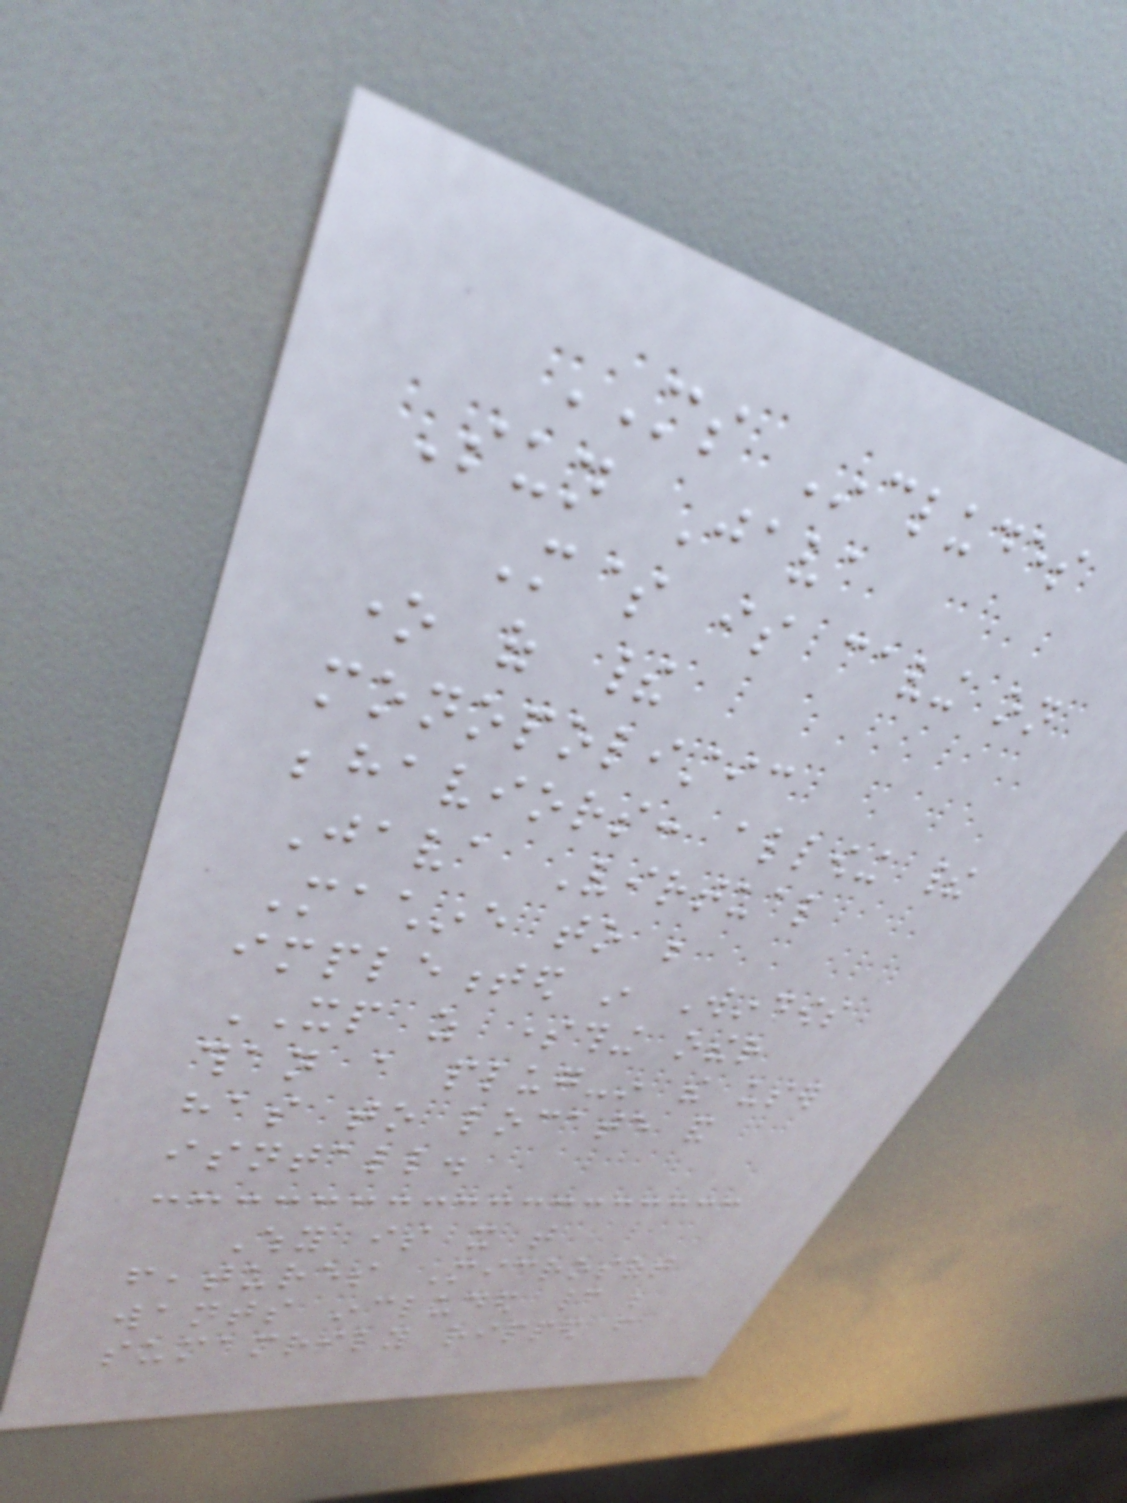MS Includes
Sun Java
M$ is caving on
one of their
monopolistic
behaviors: allowing their
Java Virtual
Machine to be
implemented in Windows
XP as something other
than a plug-in the user
has to locate and
isntall.
Why is it that
features Microsoft
wants included cannot be
sumamrily ripped from
